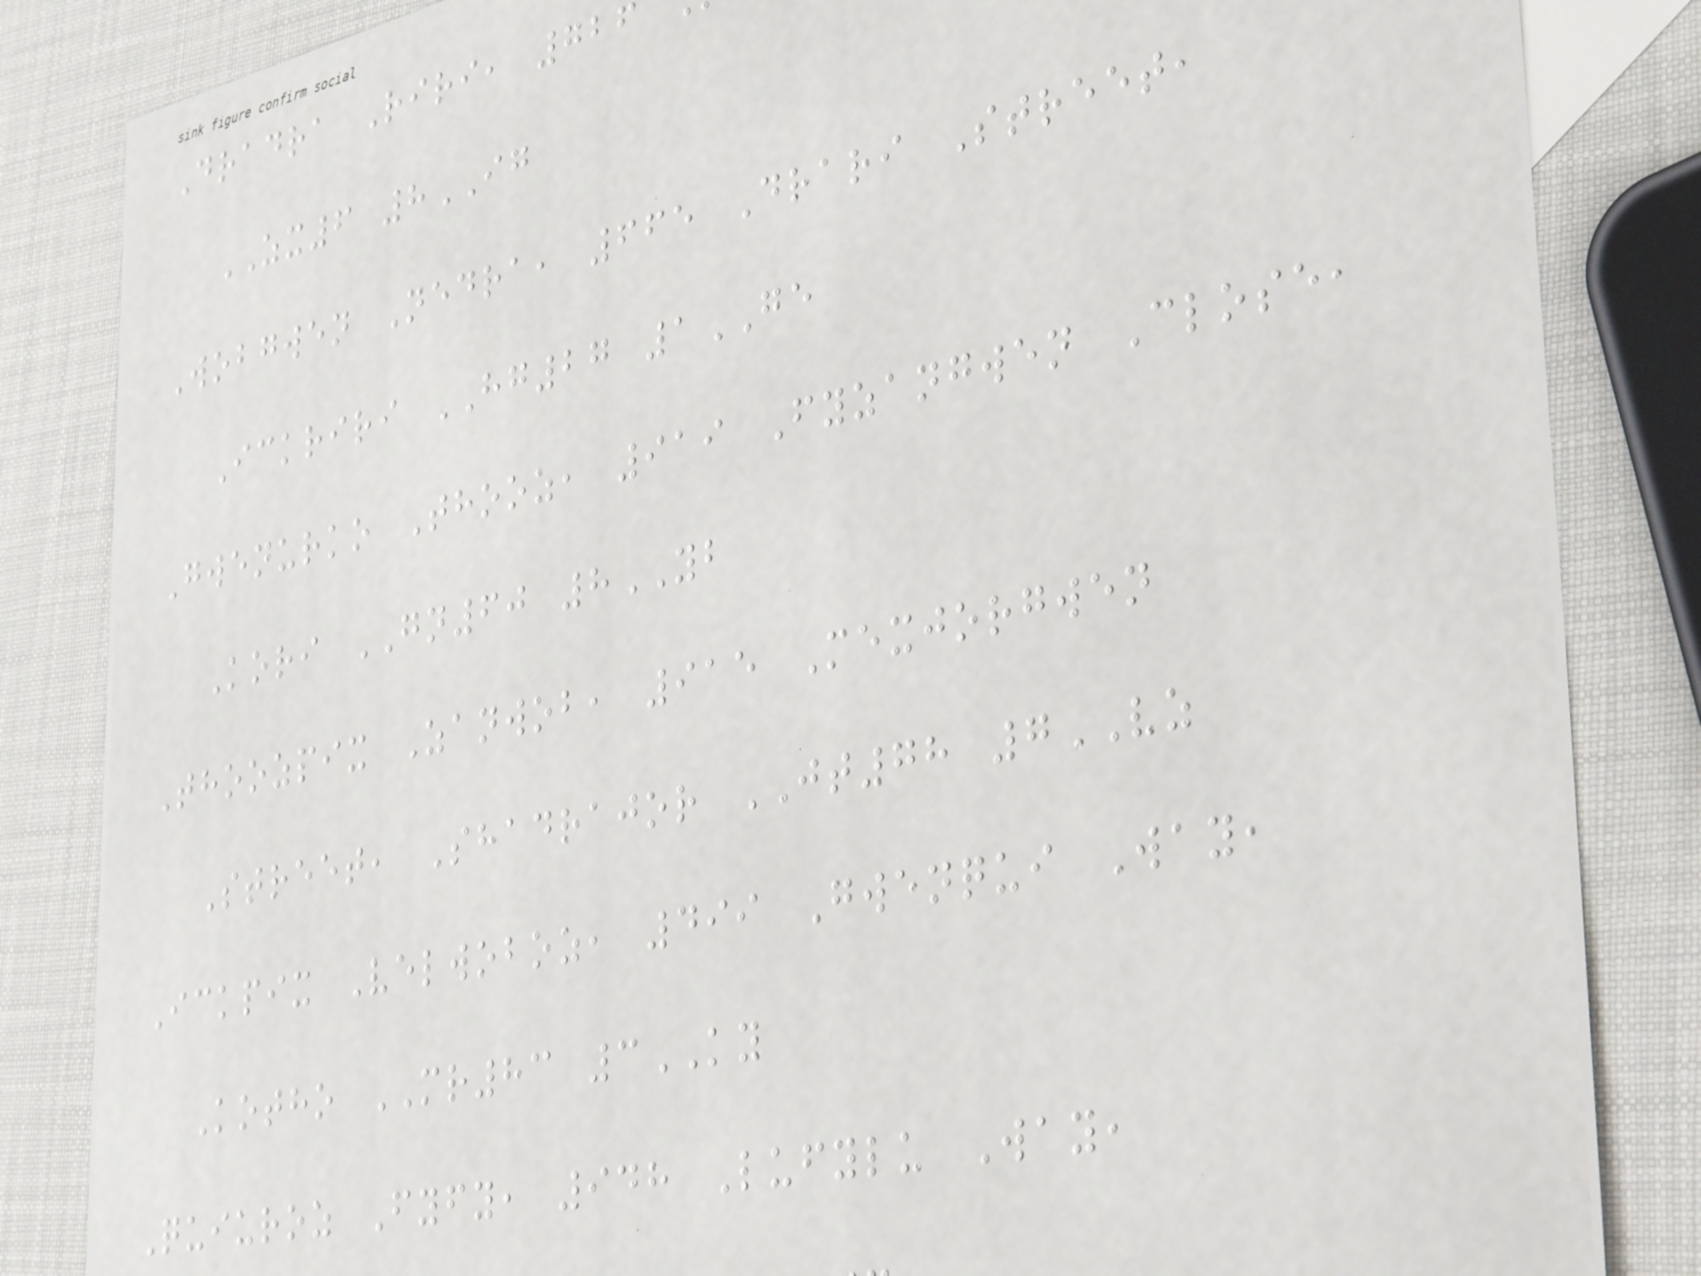Dradra Riri, 726
ZX6 8IG
Wobgwen Nedra, 665 Drari Street,
Ickriri HG27 1GE
Gwenurko Thooz, 919 Fyzangwen Close,
Kori GN60 8YB
Thoozpix Zanwob, 915 Mexjorgwen
Street, Shadrajor JT78 7VZ
Ickpix Velwoboz, 499 Gwenqui Way,
Kotho MR83 3KY
Quiuroz Fyfy, 948 Lufylu Way,
